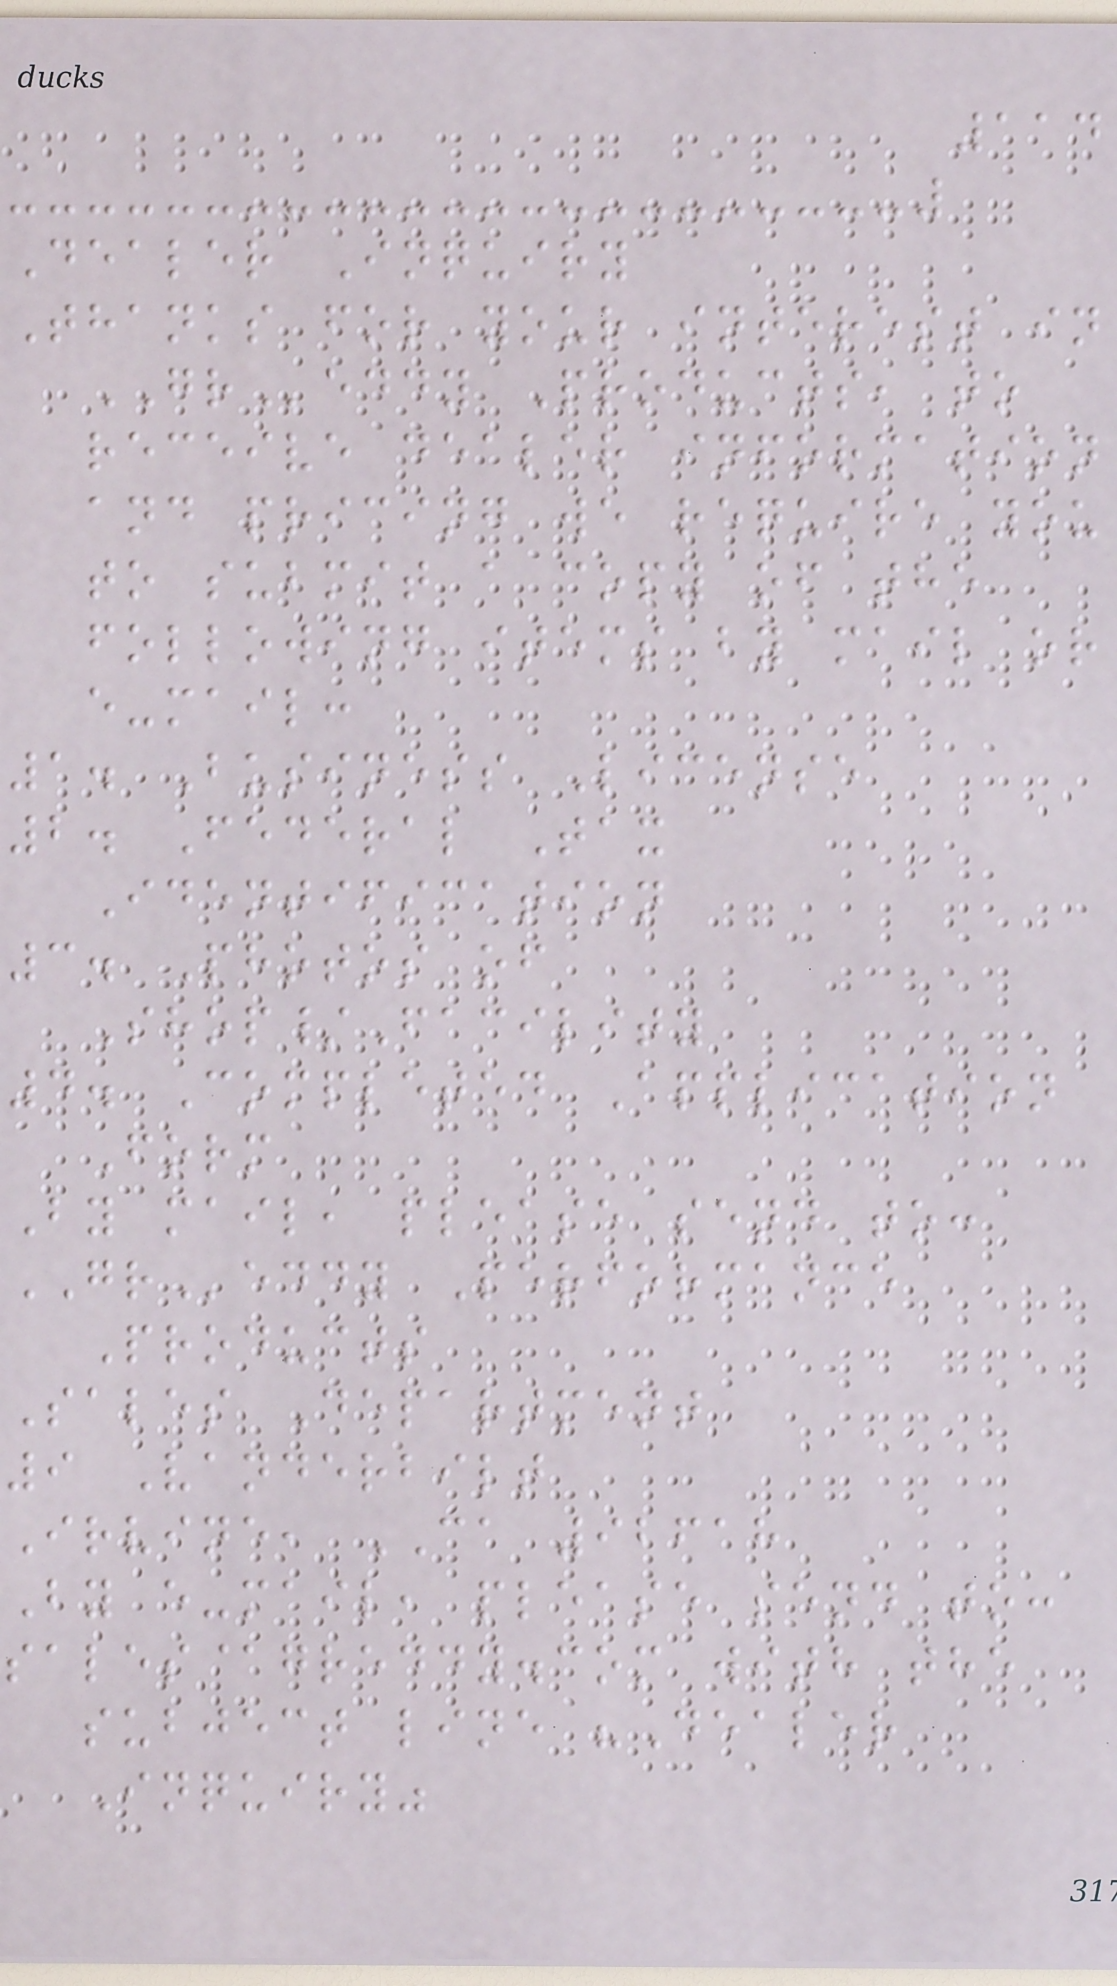114
Dealer Inquiry
Thanks for your interest in
GReddy Products, to
receive dealer information
and pricing we require you
to submit a copy of the
following items by mail or
e-mail:
1. Business License
2. Federal Tax
Identification
3. Photos of
Shop/Facility
4. Completed Application
Form
By mail, please send to:
GReddy Performance
Products
Sales Department
9 Vanderbilt
Irvine, CA 92618
By e-mail, please send to:
sales@greddy.com with the
subject line "Dealer
Inquiry"
